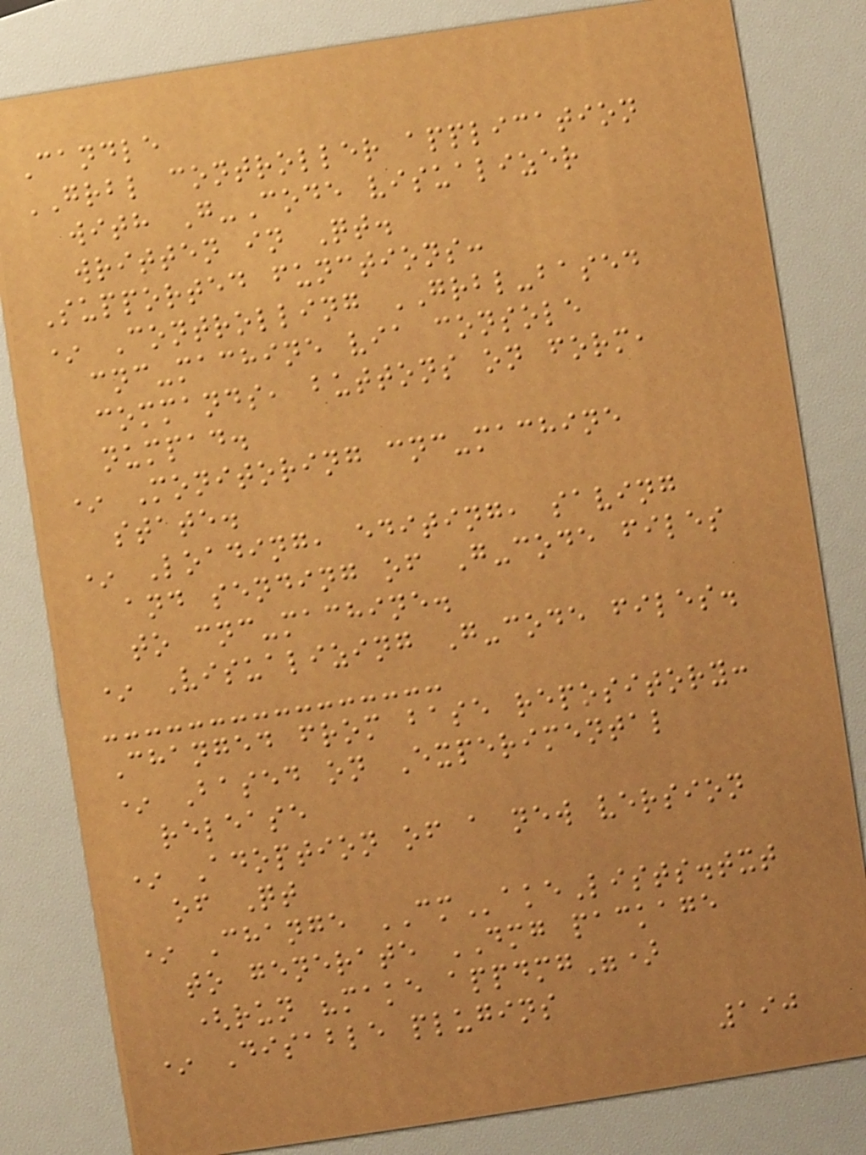Candle
GRBL controller application
with G-Code visualizer
written in Qt.
Supported functions:
* Controlling GRBL-based
cnc-machine via console
commands, buttons on form,
numpad.
* Monitoring cnc-machine
state.
* Loading, editing, saving
and sending of G-code files
to cnc-machine.
* Visualizing G-code files.
Changed from base repository:
* Based on Experimental
release
* Adoption of a new version
of Qt
* Change CMakeLists.txt
to generate DMG package
(run "make appdmg")
* Disable plugins
190
